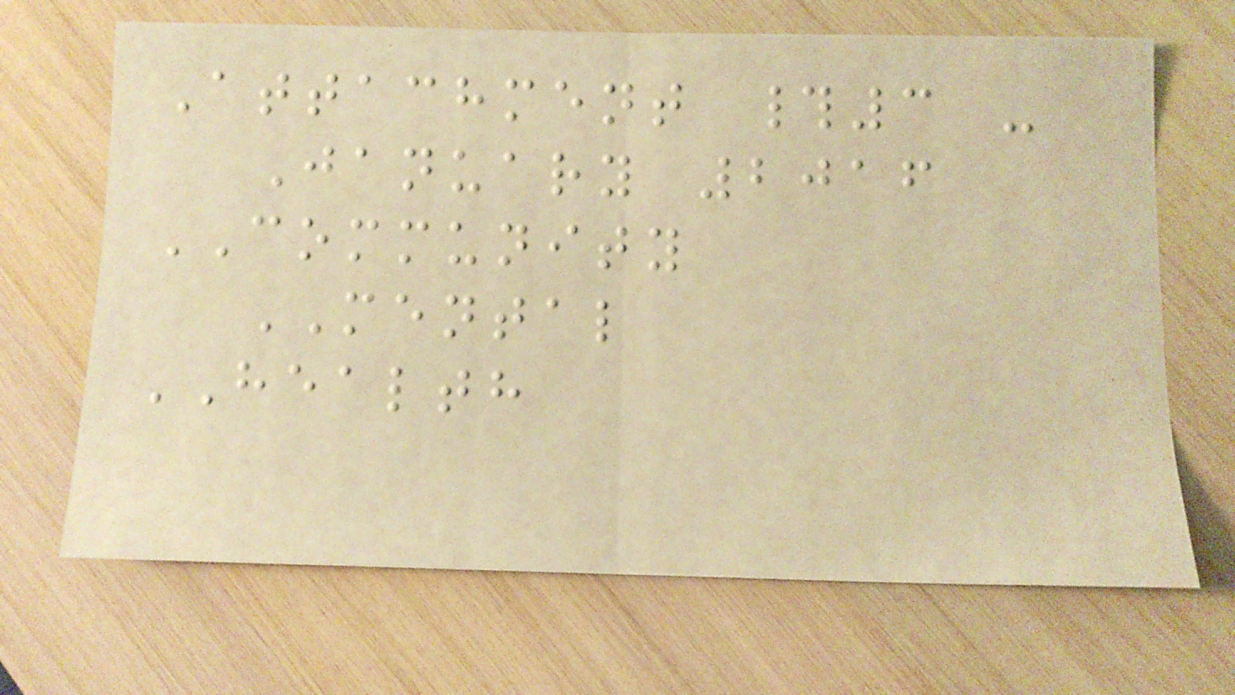Attachment #3 -
January 2016
COMMUNITY
MENTAL
HEALTH
